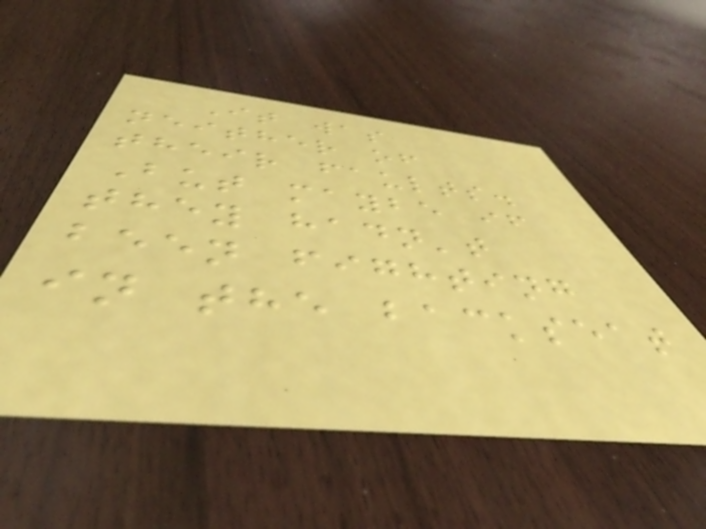It was
neither of
their faults.
But maybe if
they hadn't
been fighting
in the backseat
